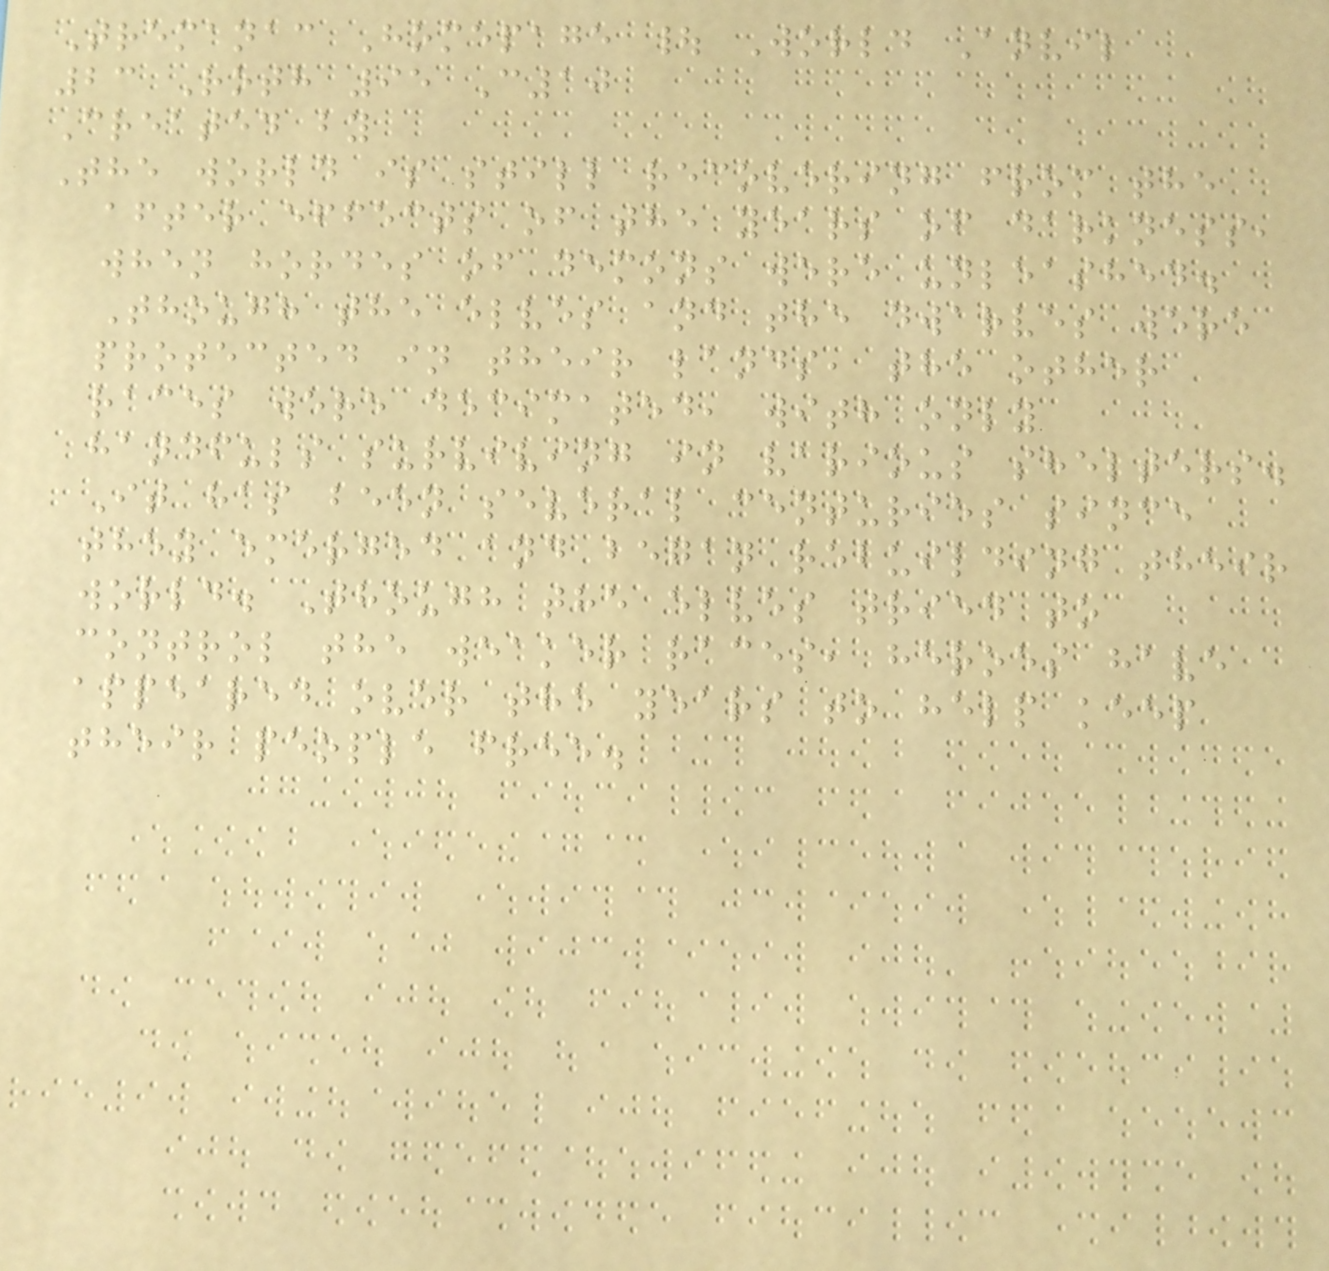Tremanac Homepage | World Anvil
23 Roth 95 C10
Created by
The world is still recovering from the
after effects of the years of darkness,
when hordes of demons were unleashed.
Though the elves and the dwarves were
protected in their lands, the other
races were decimated, with only
handfuls surviving in various shelters.
It has been several centuries since
they emerged and began rebuilding their
world. Though the elves tried to
control the weaker races, heroes have
appeared over the years to help keep
their people free.
